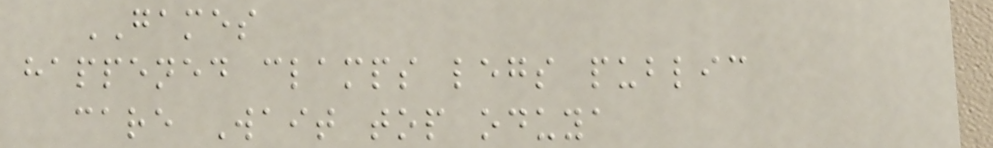GAMES
happened clamps legs public
care Wait top oduya
